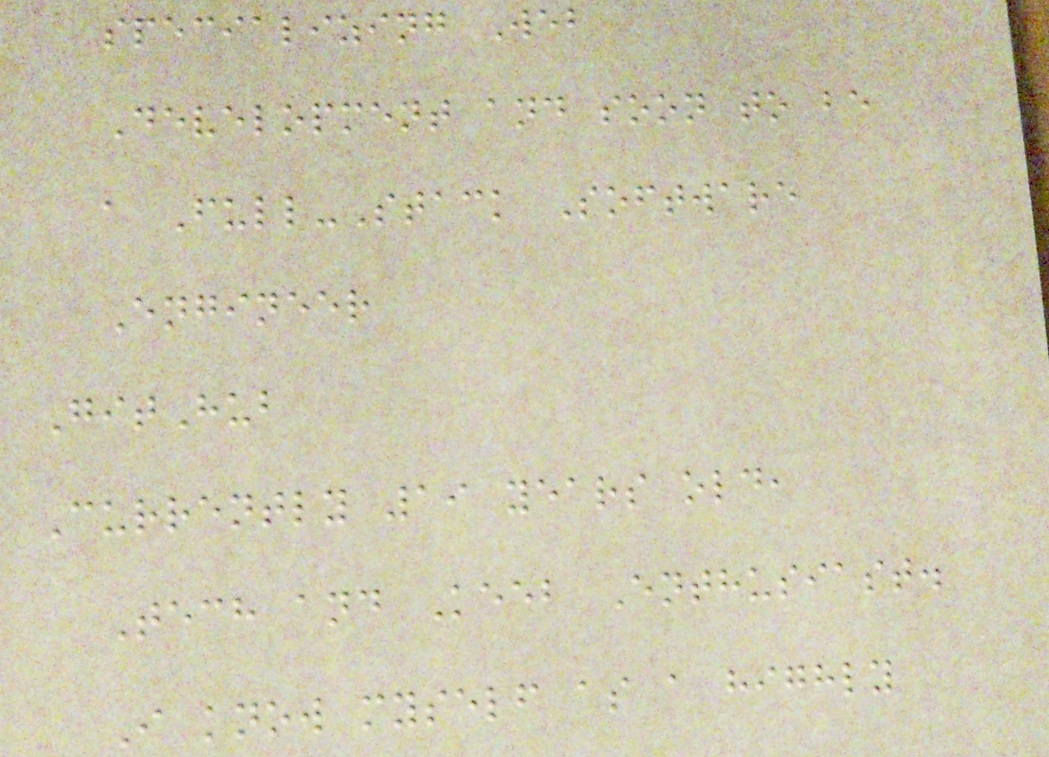specializing Web
Development and soon to be
a Full-Stack Software
Engineer
GitHub
Currently 19 years old,
Tech and Keeb Enthusiast.
I know myself as a highly
